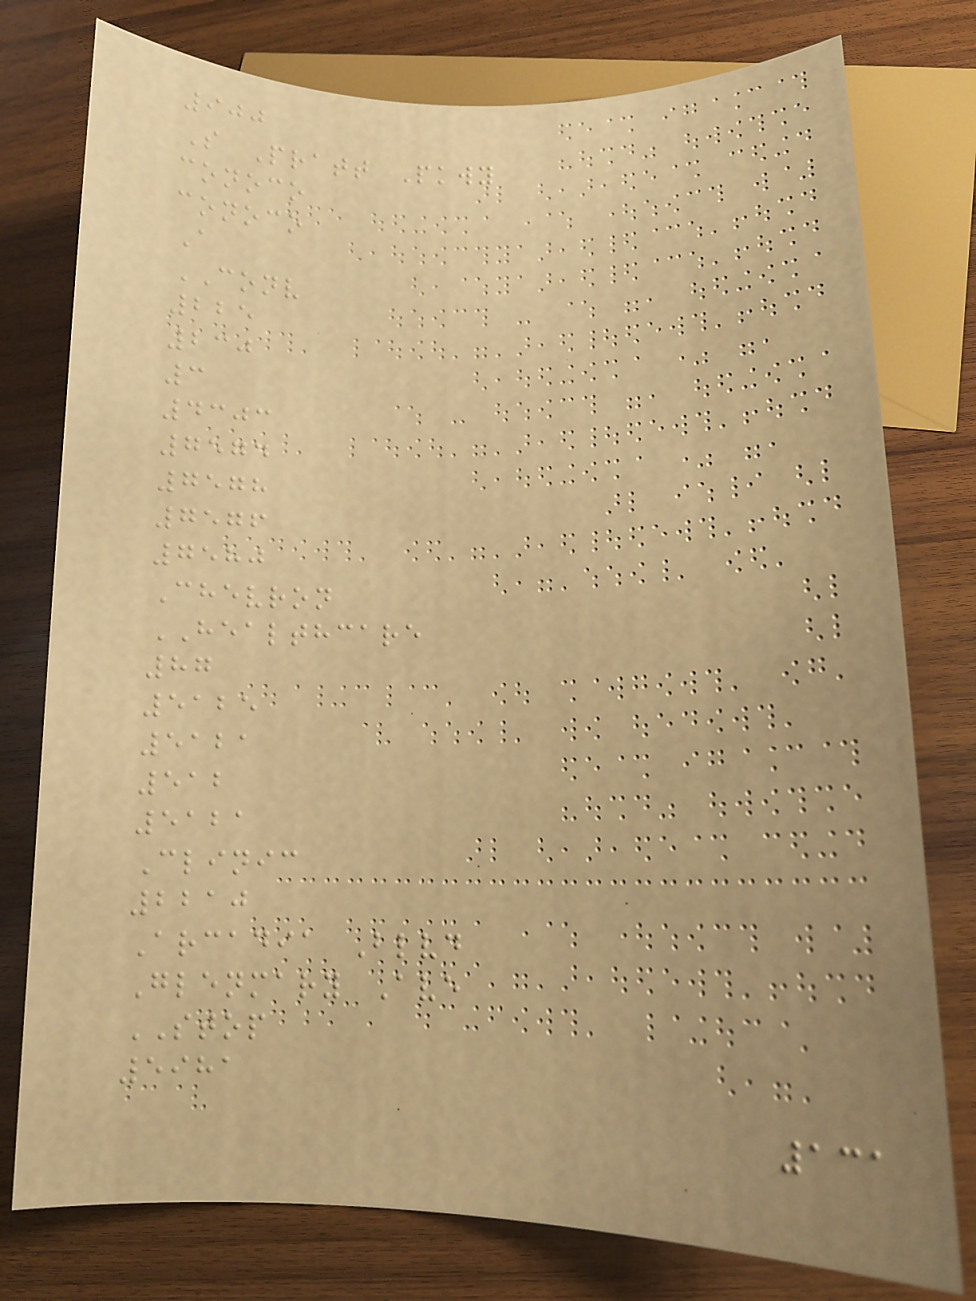900
S Pratt Pkwy
conoco
conoco
A
CONV
225
230
3
4303
7574
7578
7576
7580
Chevron
HEALTHCARE
87
5125
5121
512
5121
Clinic
2210
Arcadia Blvd
Glenmary Ave
STOP
5981
131
